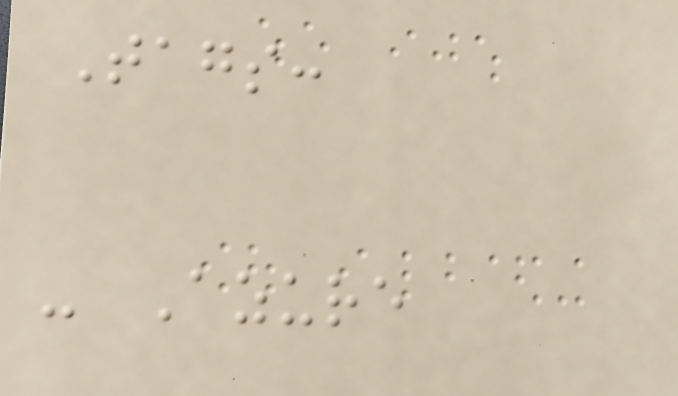Tags:
- Azure
